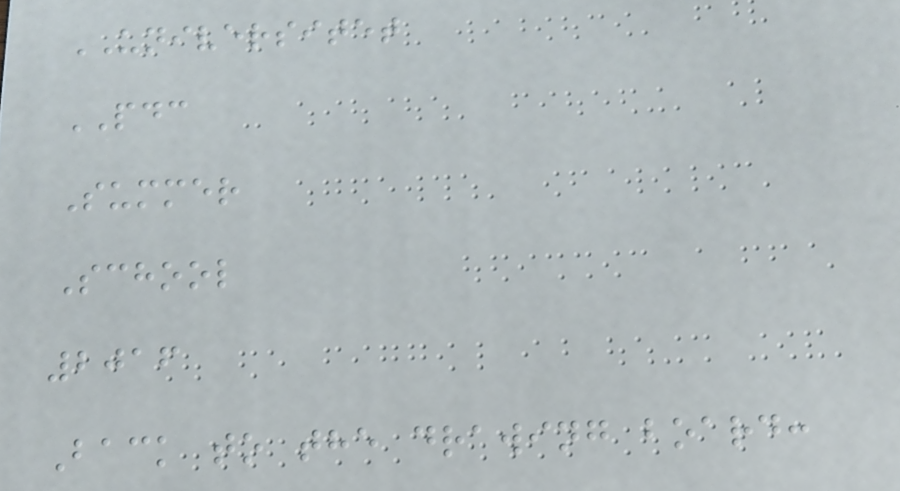UNIVERSITET
PDC
Summer
School
2016
Back to the drawing board:
